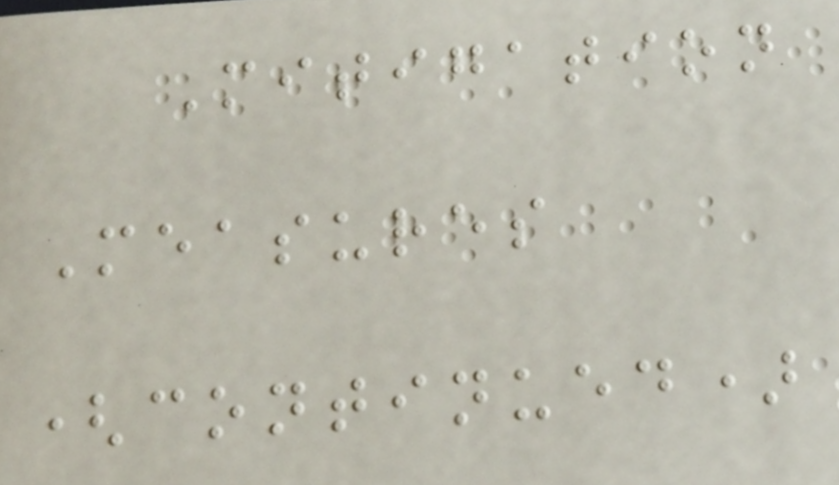Mitigation
Measures
(continued)
